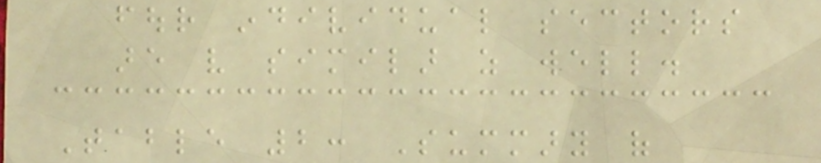four individual sectors
are very similar as well.
Table 2: Summary of
